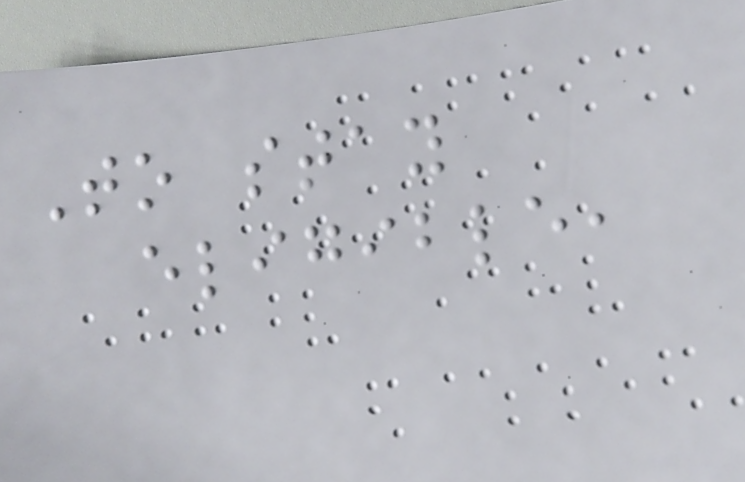To stay
eligible,
